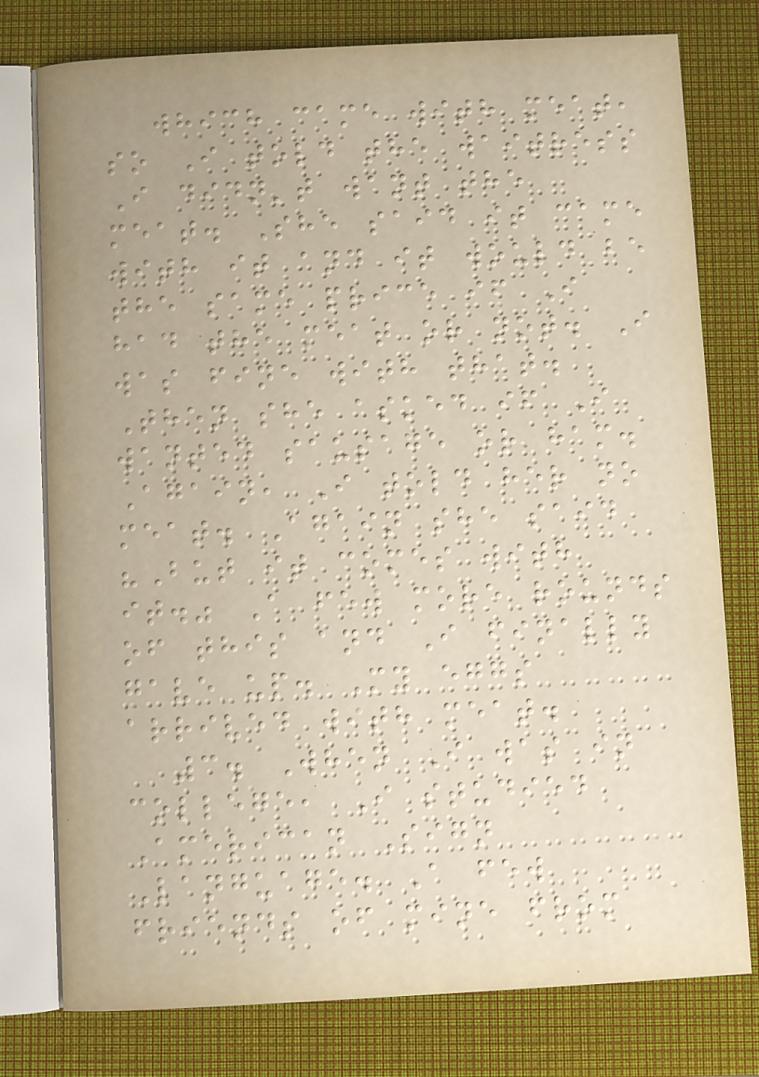which came with meat,
so I told the waitress
I didn't want the
meat. She said it came
with it and it would be
the same price if I
had the meat or not. I
was fine with that.
Then she asked if I
wanted sausage or ham.
Again, I told her no
meat. Again she said
"But it comes with
it." A few more rounds
of this and I finally
gave up. My eggs
arrived with meat.
3. When I was in
college, I studied
American Sign
Language. A few
friends of mine from
